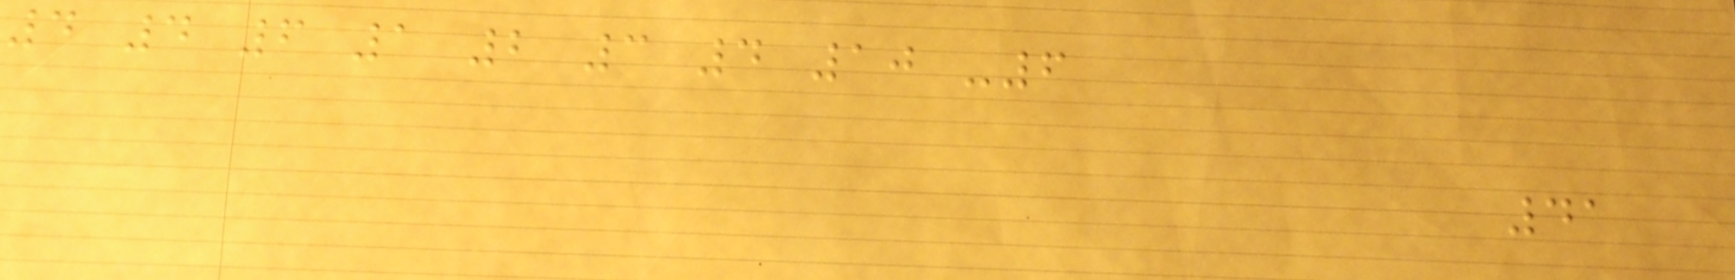4 4 6 1 2 3 4 10 -6
41
